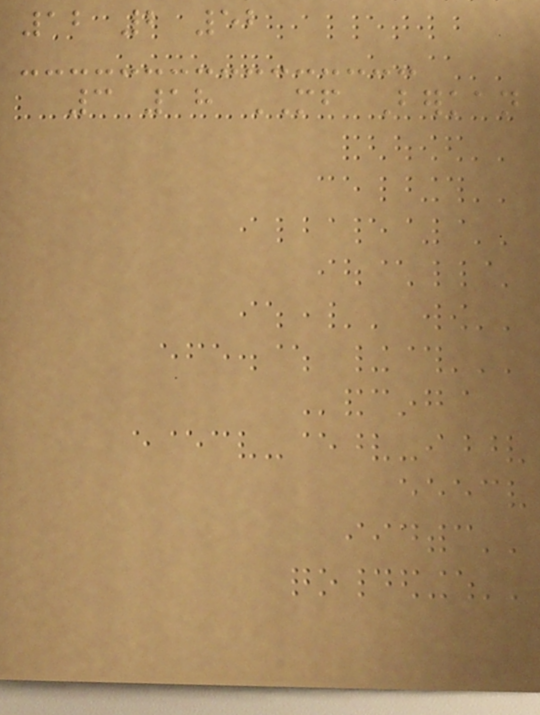12 2 52
3 18 MF Berkan
